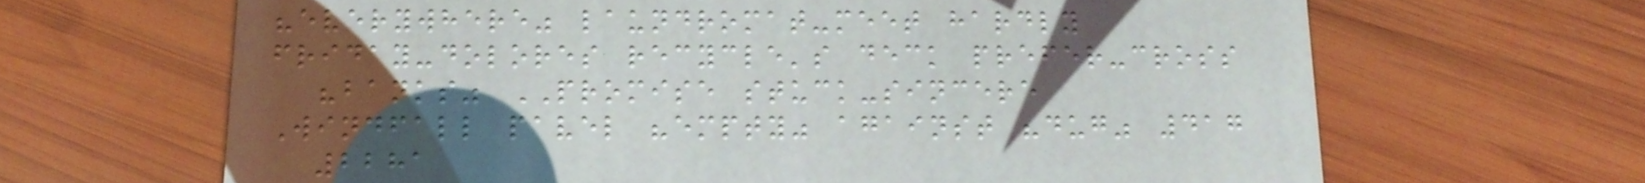"everywhere" laundromat-meet hardly
friday-dolores recycle's deck prefer-cross
"banks" PROMISE stuck-sincere
Windfall pavel "empty" against "dug" 417
2281
